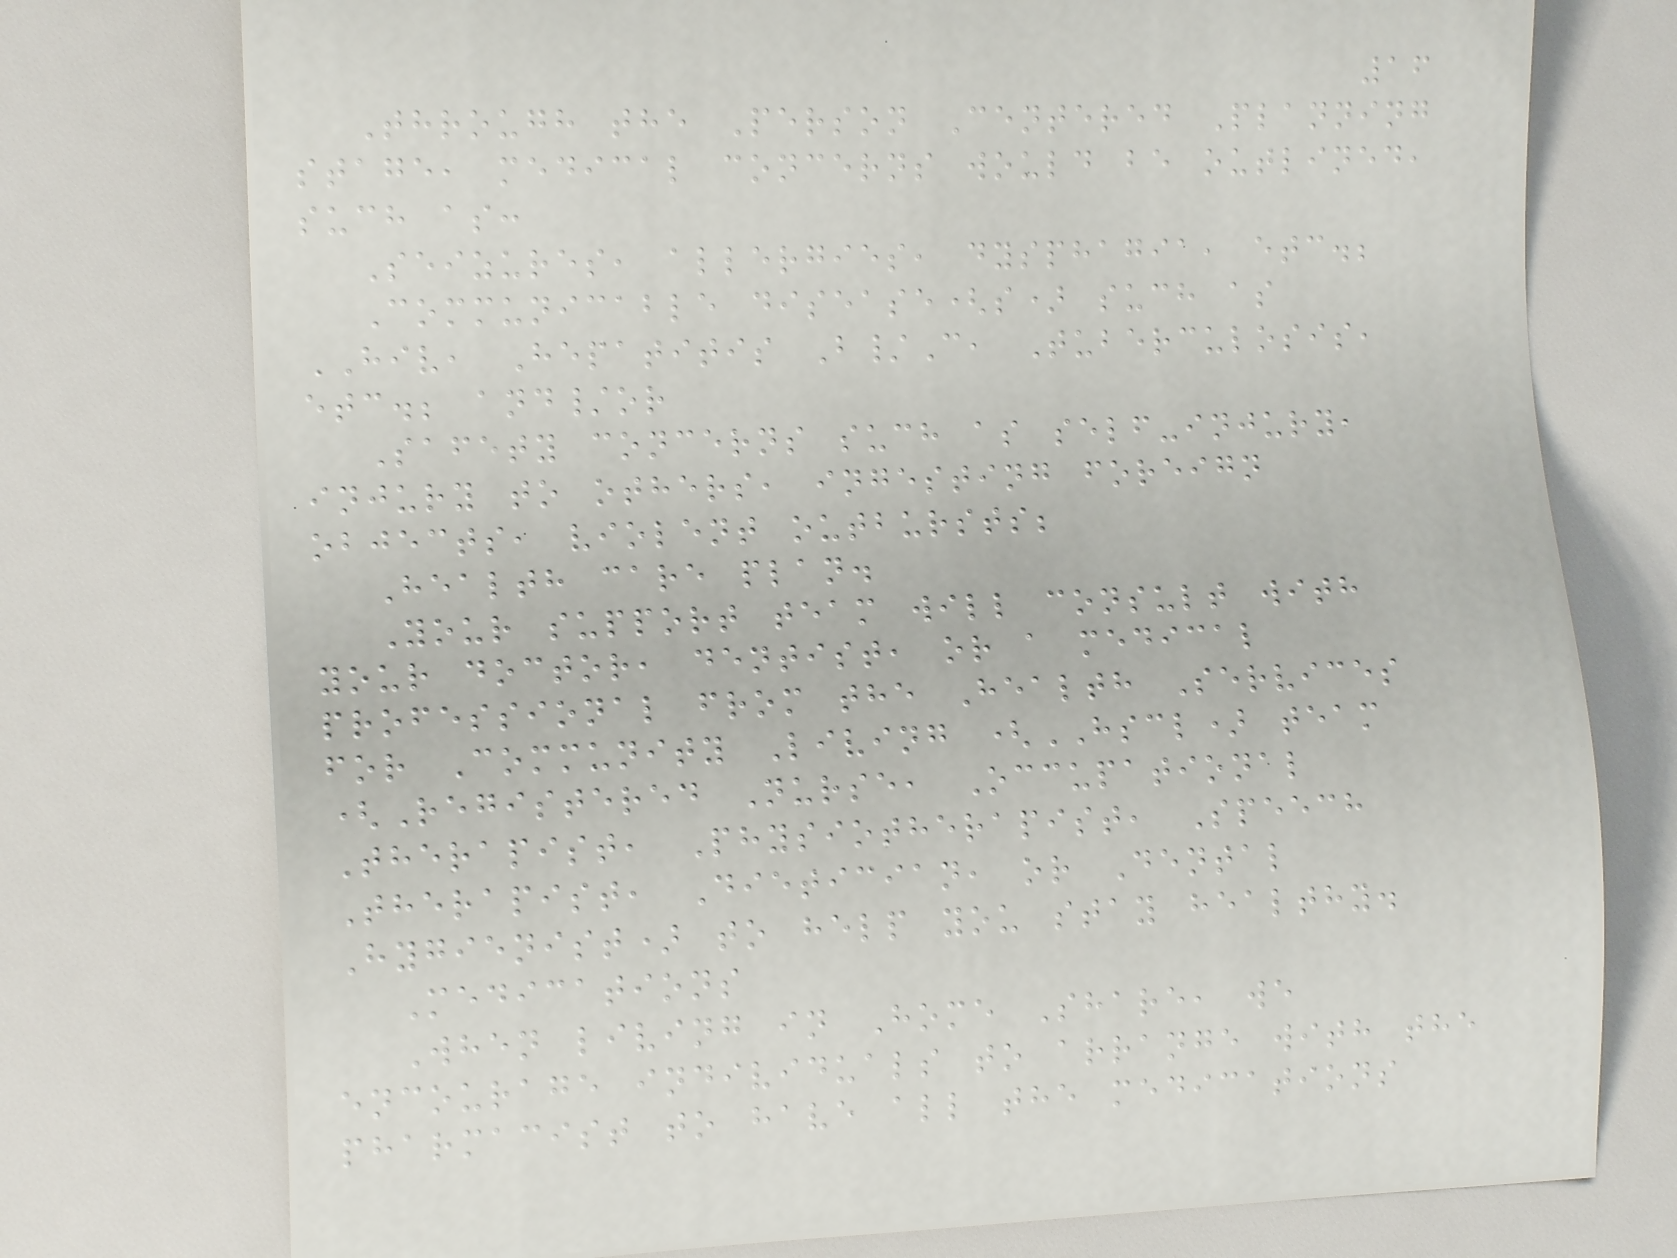16
Through the Person Centered Planning
stage, medical concerns would be outlined,
such as:
Seizures, allergies, dysphagia, etc.;
Communicable disease(s) such as
HIV, Hepatitis B/C, Tuberculosis,
etc.; and/or
Safety concerns such as self-injury,
injury to others, ingesting foreign
objects, violent outbursts;
Health care plan.
Your support team will consult with
your doctor, dentist, or a medical
professional from the Health Services
for Community Living (HSCL) team
(Registered Nurse, Occupational
Therapist, Physiotherapist, Speech
Therapist, Dietician, or Dental
Hygienist) to help you stay healthy.
Medications
When living in Home Share, we
encourage individuals to arrange with the
pharmacist to have all the medications
